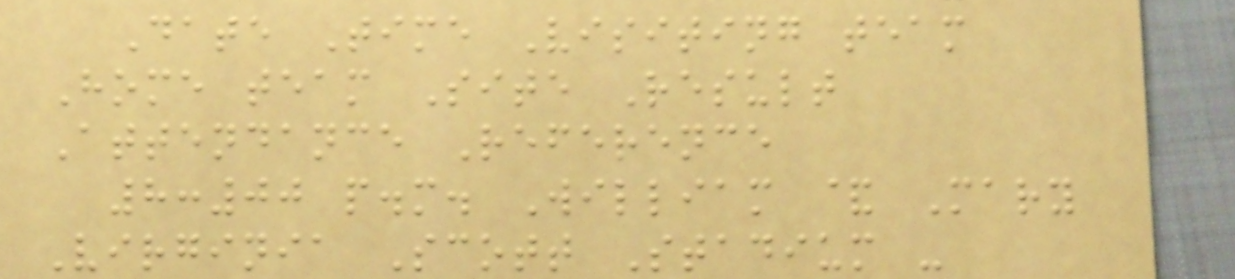Date Time Visiting team
Home team Site Result
Attendance Reference
8:00 p.m. William & Mary
Virginia Scott Stadium -
